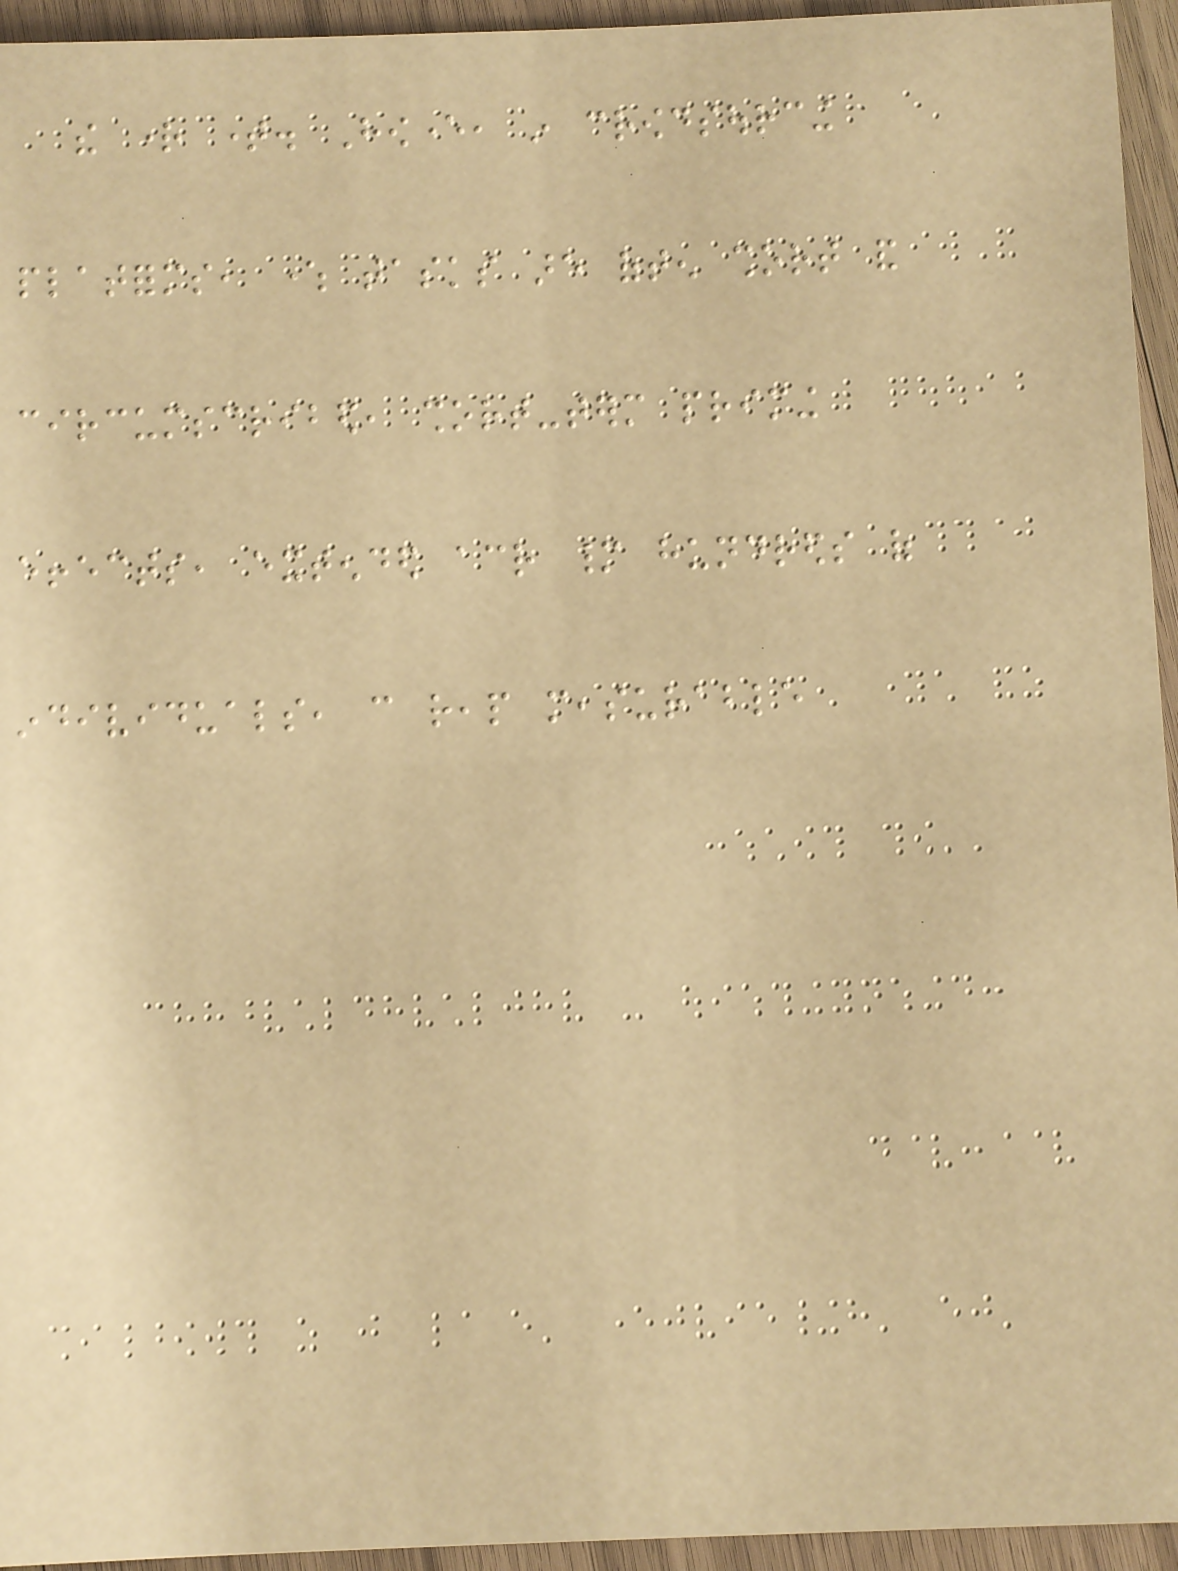the right time. However, in crowdsourcing
platforms, where tasks are often short and
circumscribed, short-term priming
effects, extended across many hundreds of
individuals, can reap measurable
